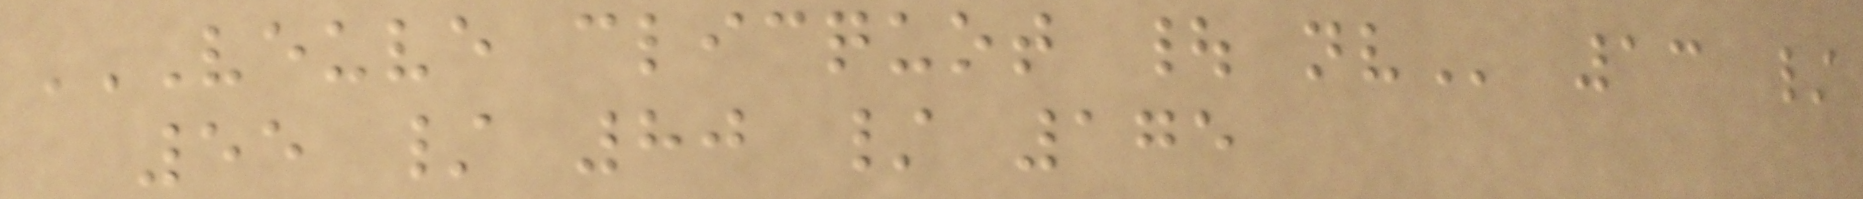VEUVE CLICQUOT | NV 13 /
55 / 80 / 175
